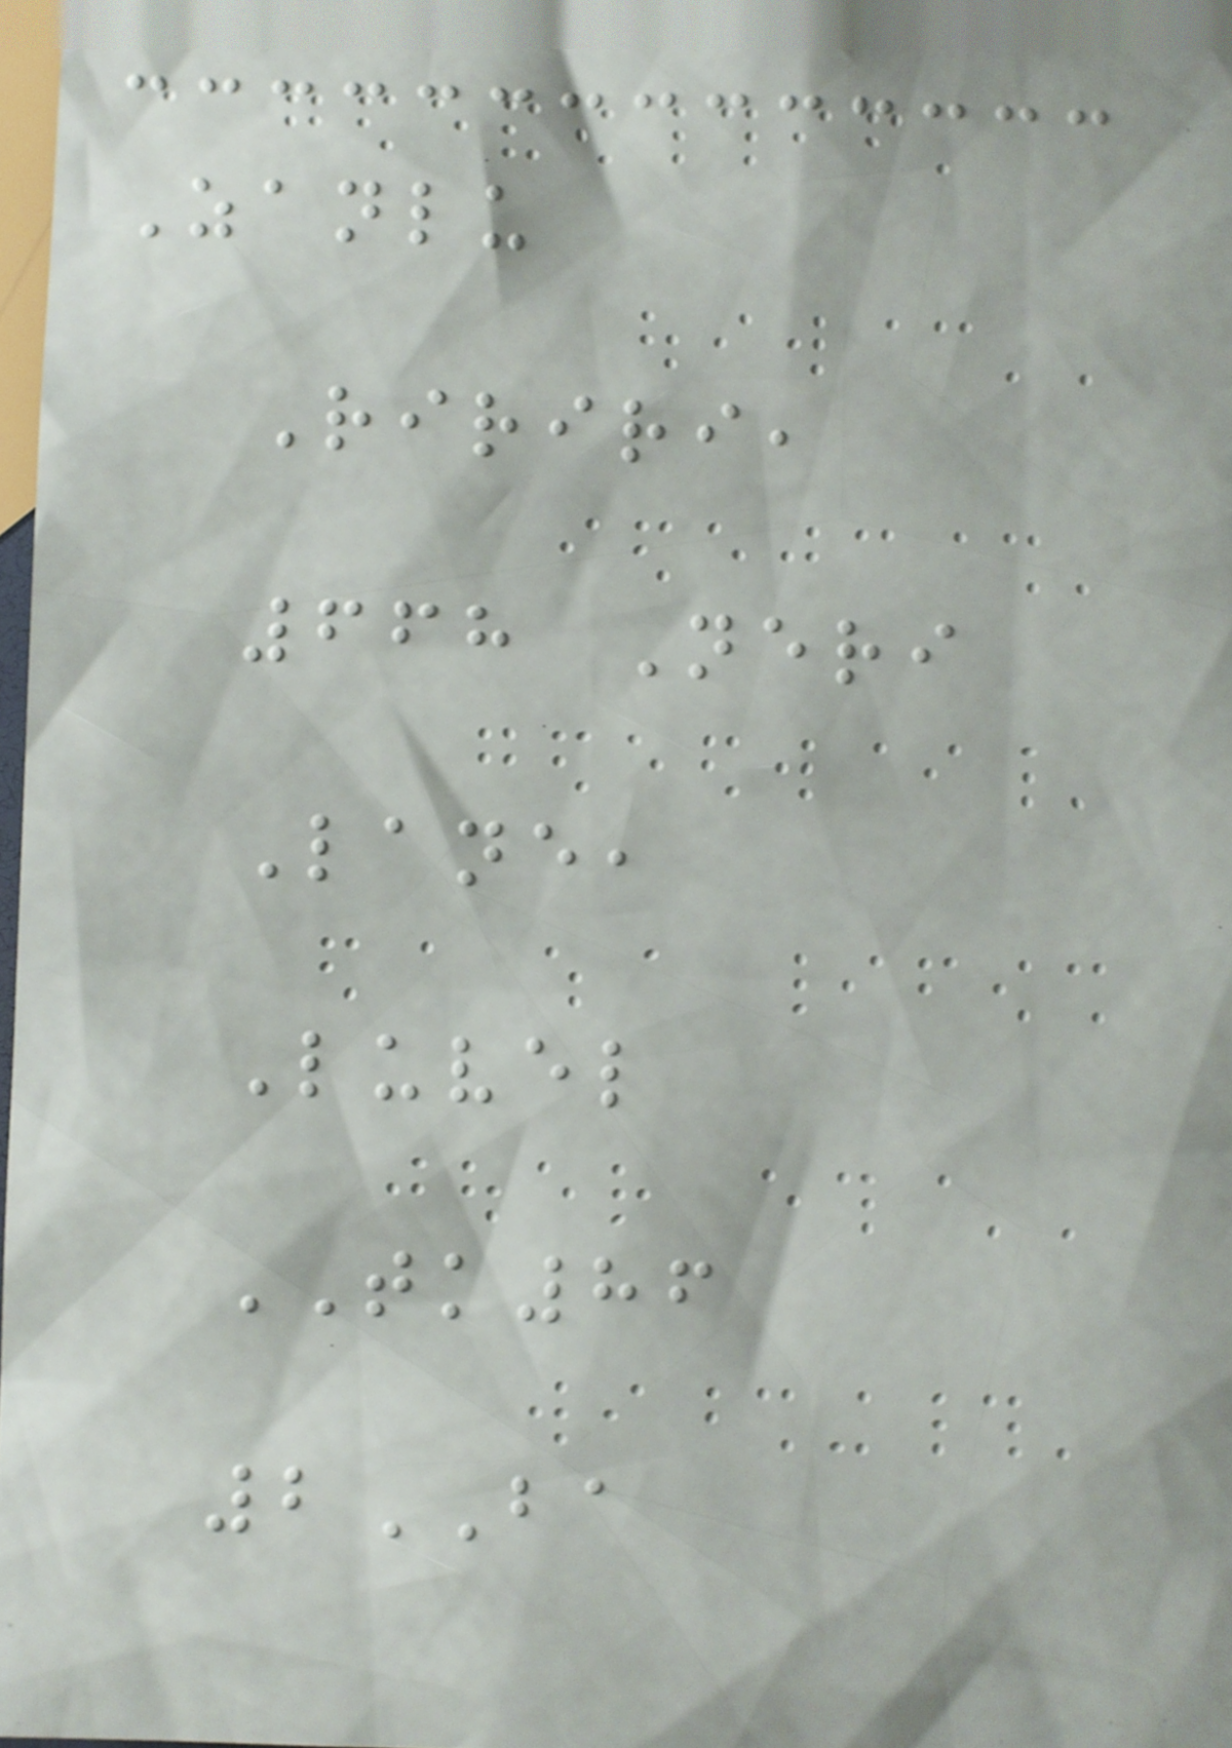Zanlu
Ririri,
668 Neri
Lane,
Luvel
TK86
2BA
